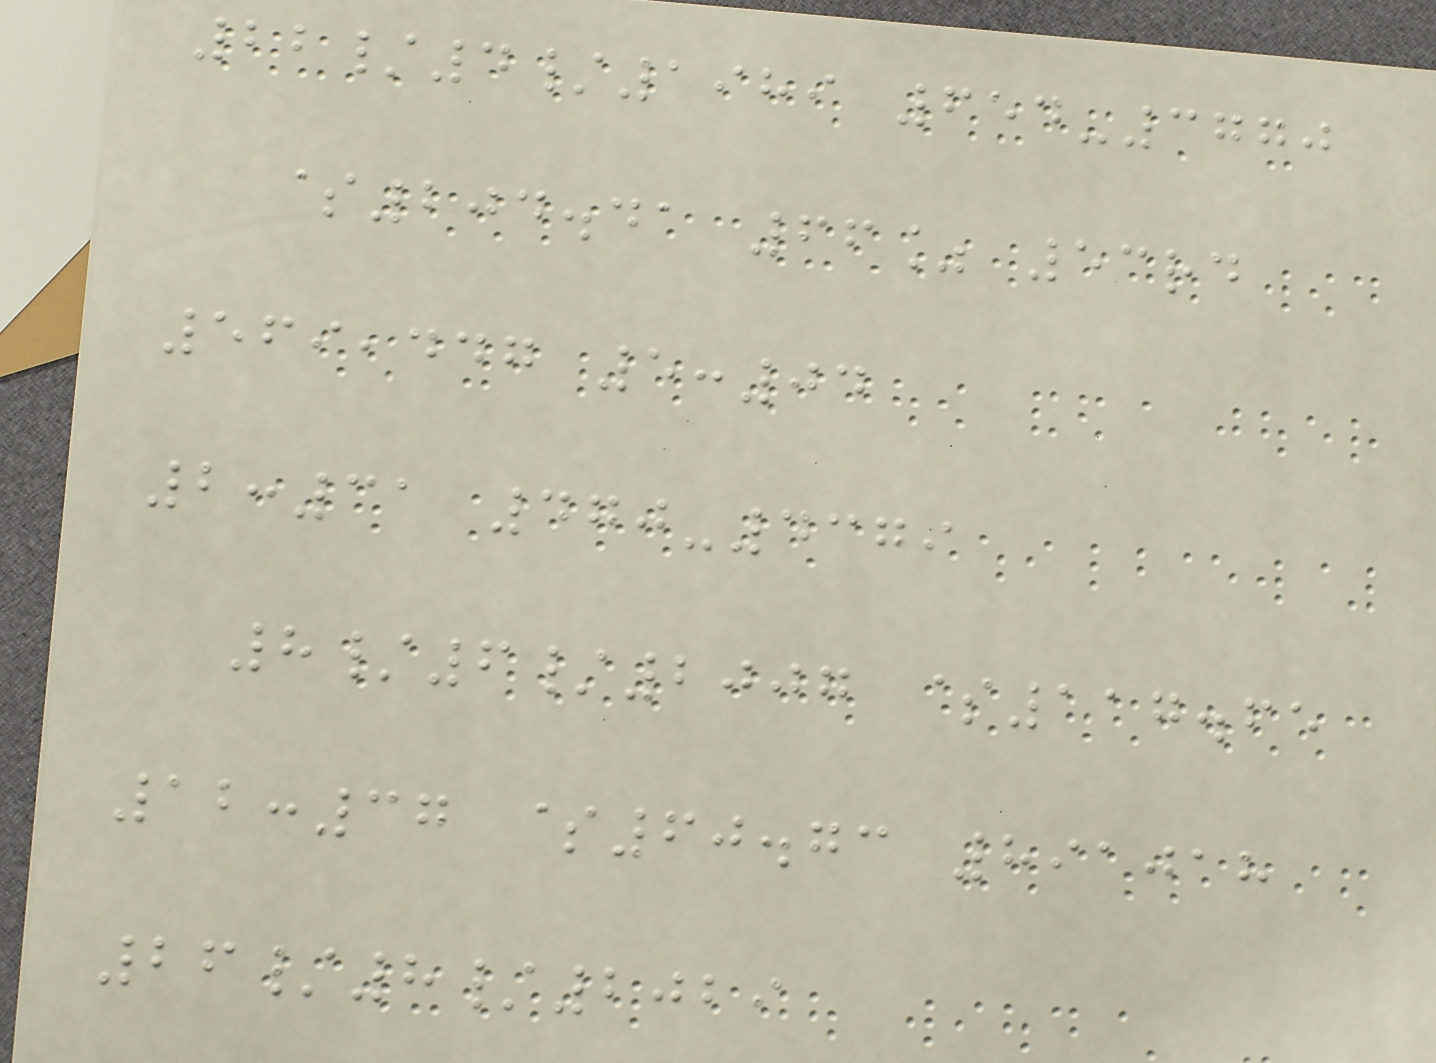22/4/1989 654-3770
$204.41 66% 53rd
569,447 5:04
2:31 470-4379
8/6/2007 $117.65
12:37 $60.73 891018
26/8/2029
